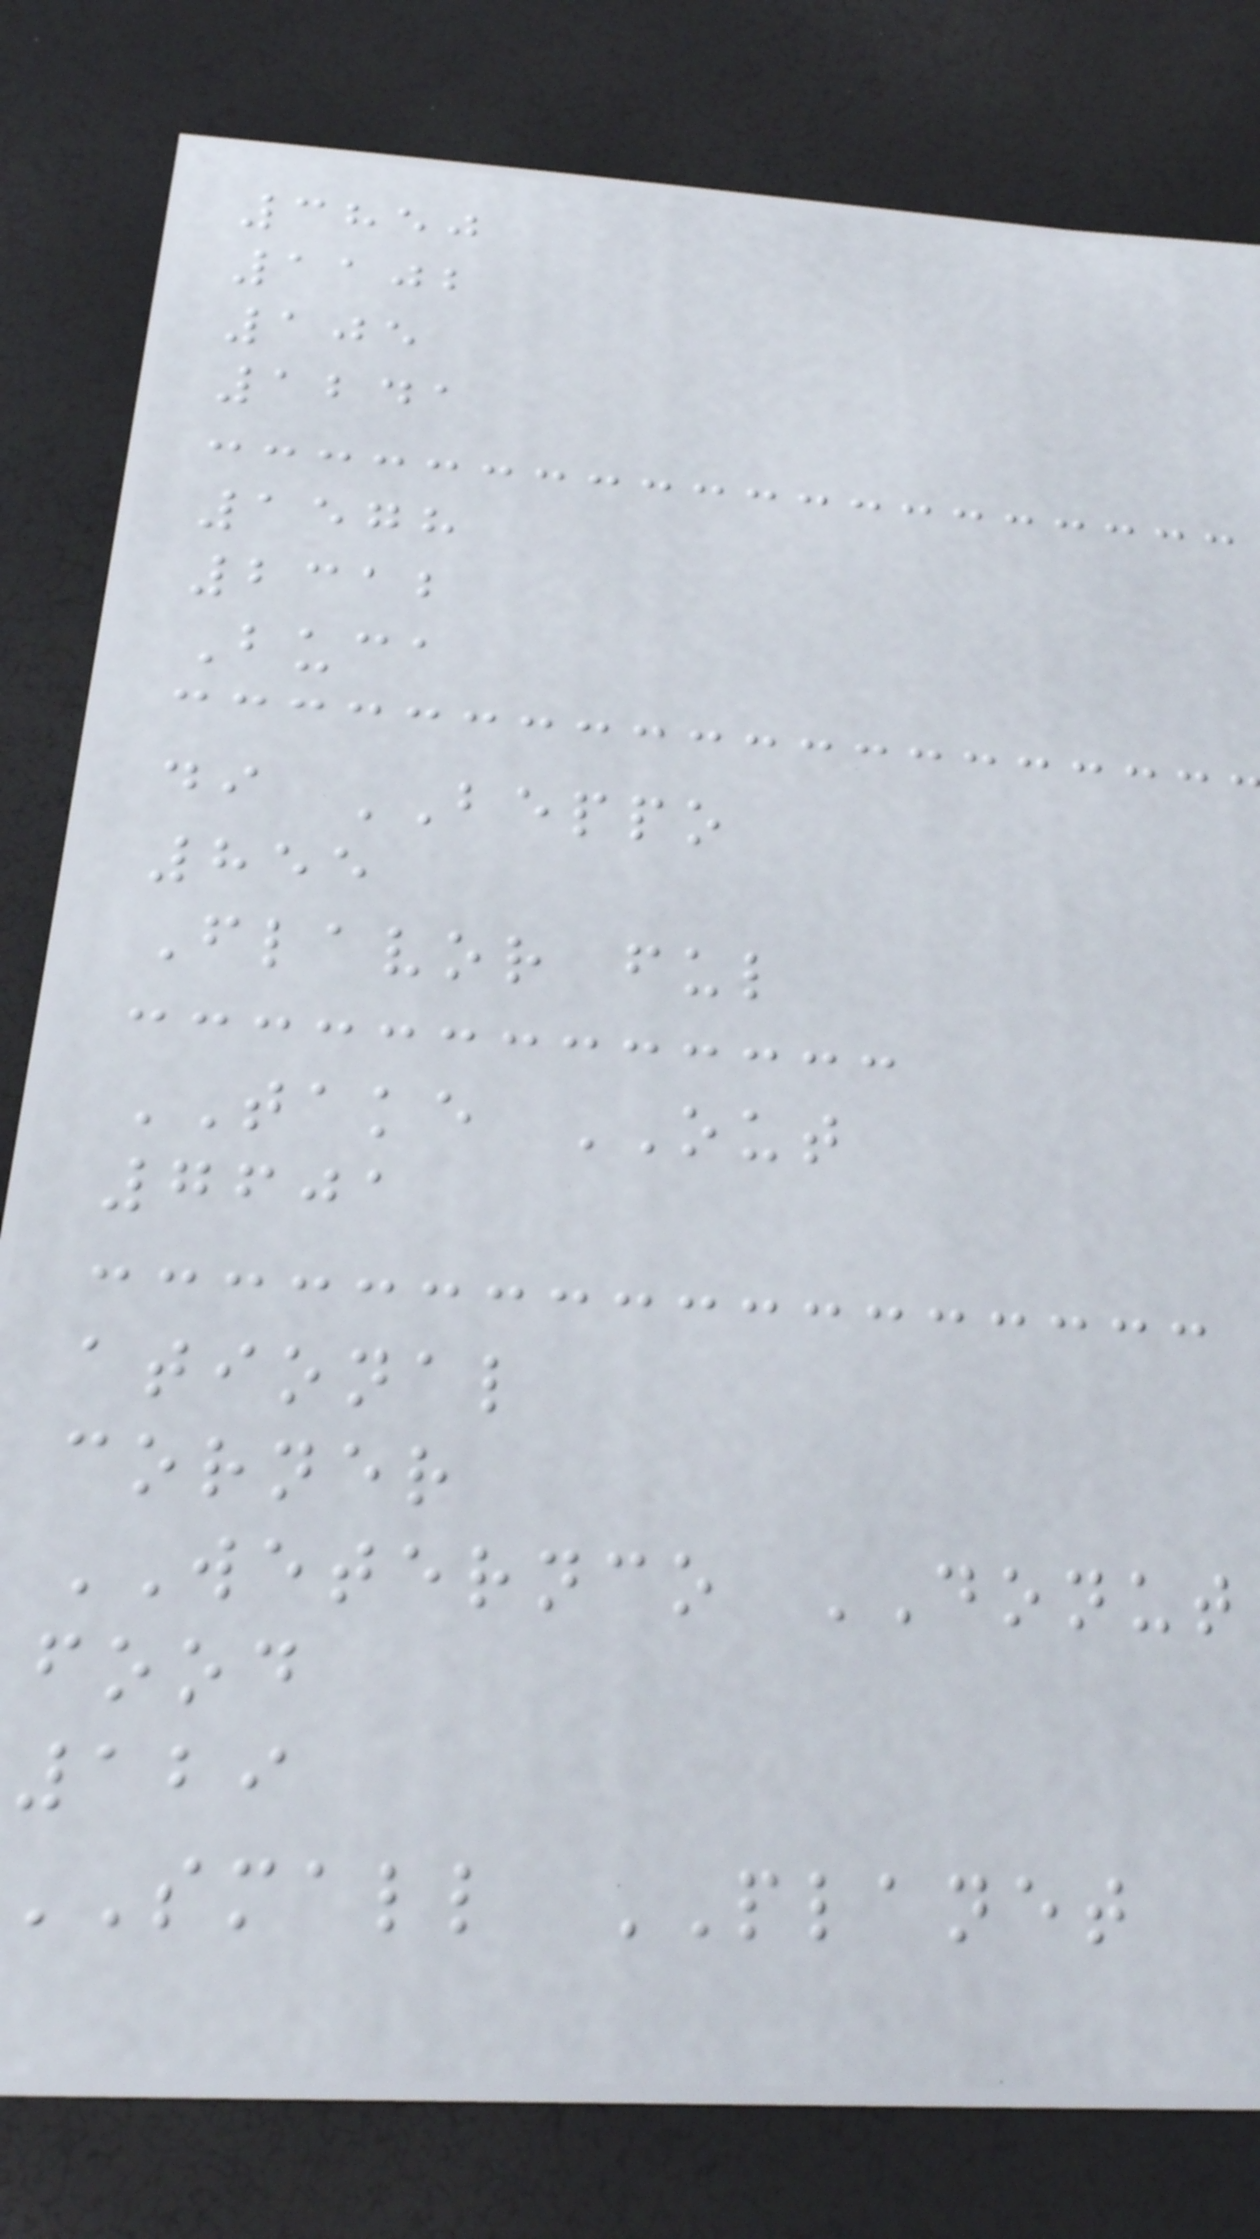3850
1102
105
1241
1578
2312
Buca
di BEPPO
855
Flavor ful
TAKE OUT
7601
ational
corner
WETERNCO DONUT
food
129
small PLANET
